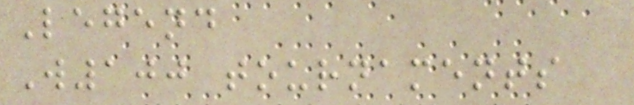Legend
W100 tournaments
